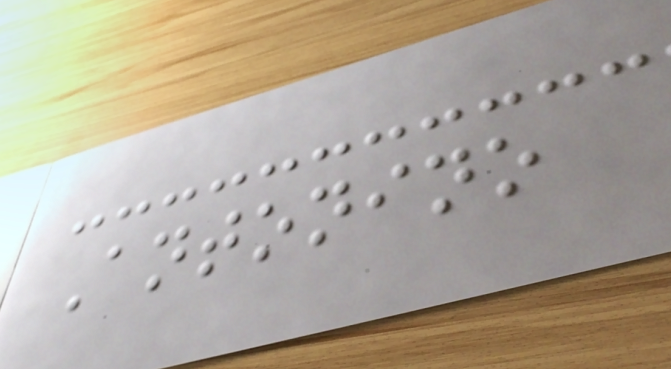Antonino
